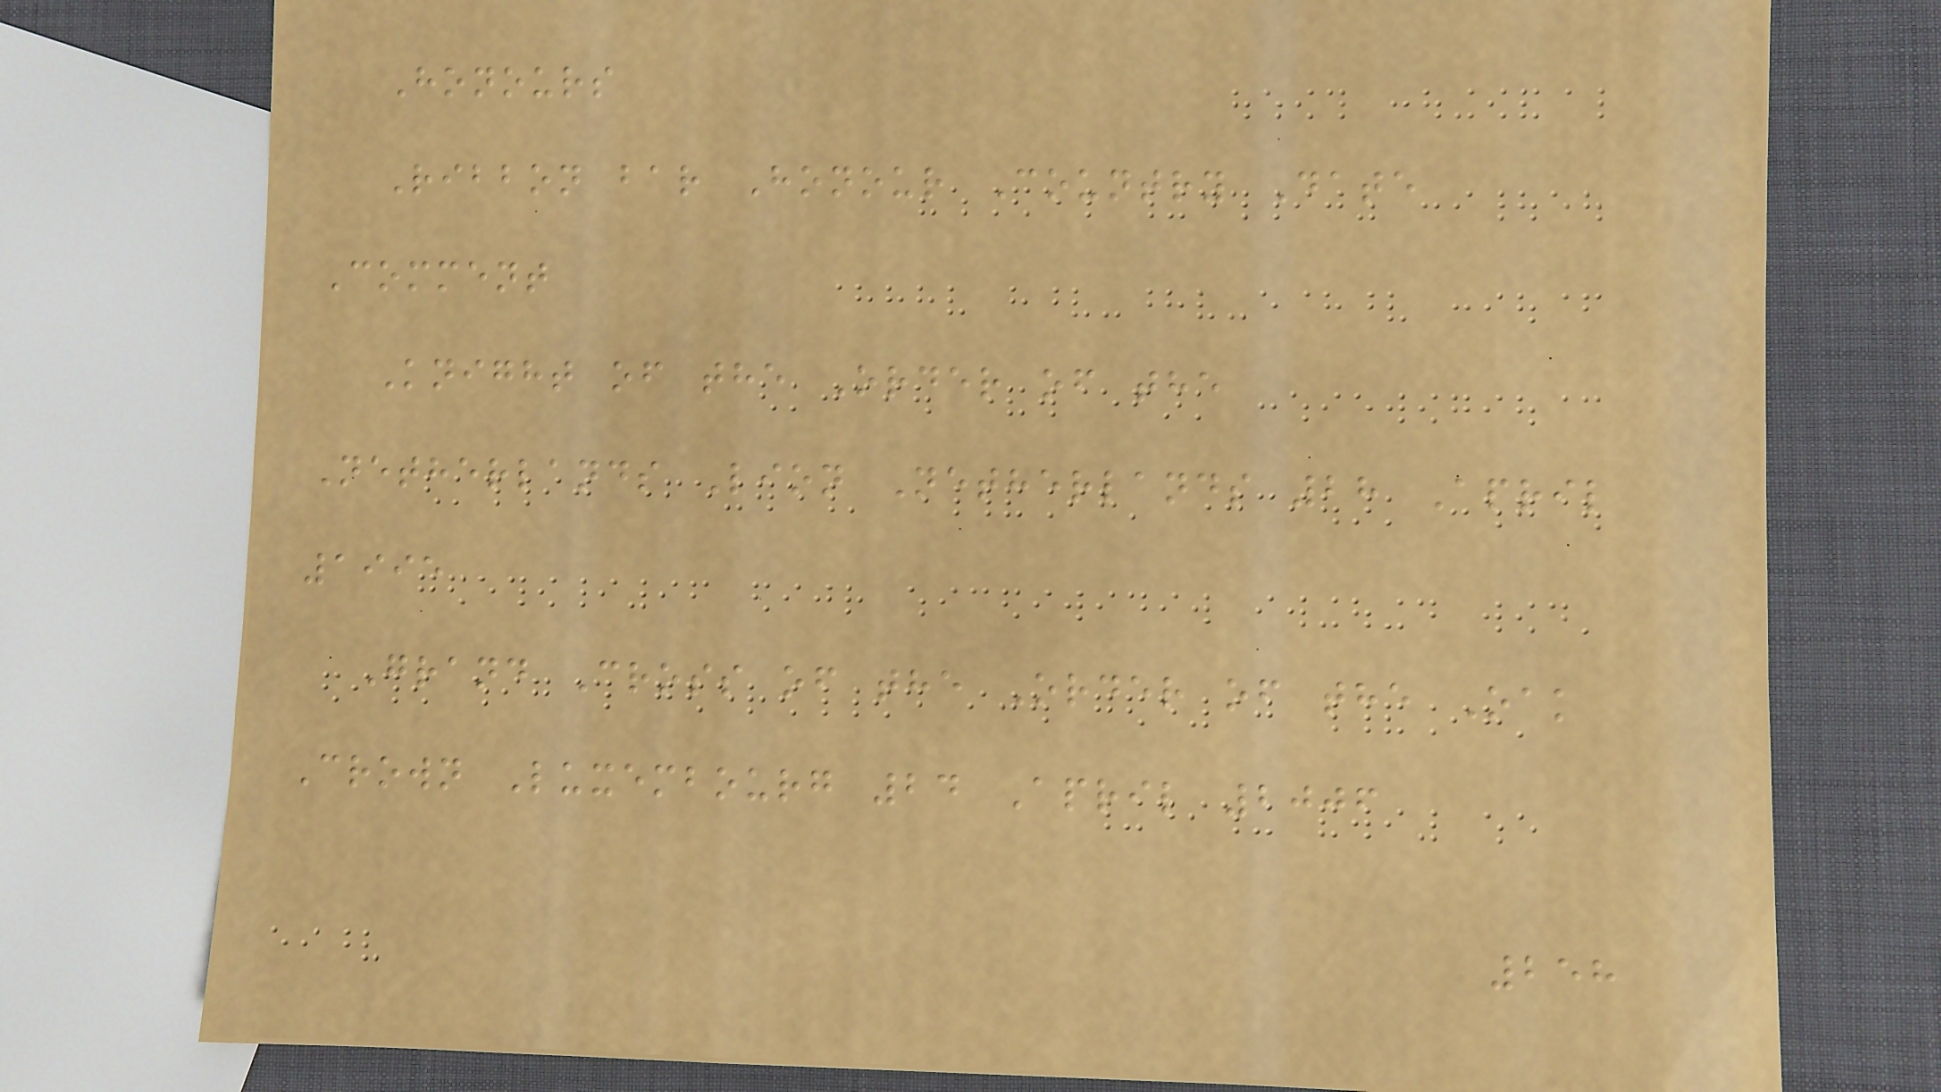Honours
Ribbon bar Honour Country Date
Comment
Knight of the Order of the
Netherlands Lion Netherlands 28 April
1995
Grand Cross of the Order of the Oak
Crown Luxembourg 24 April 2006
258
